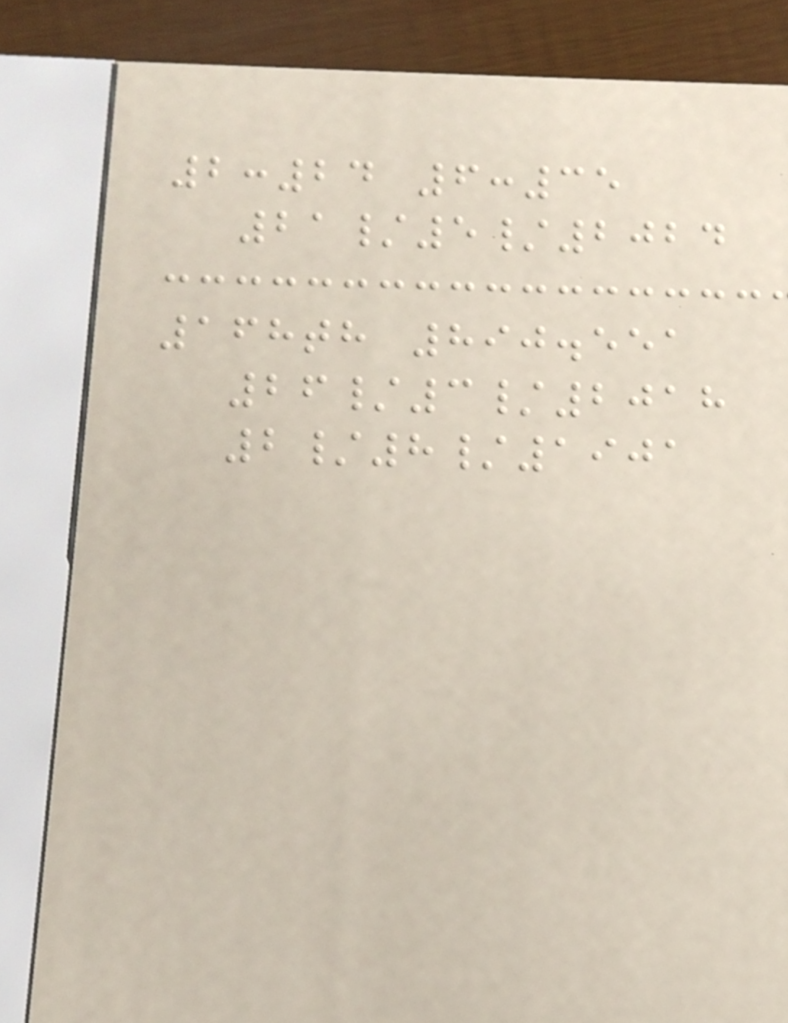2:24 6:35
21/5/2024
168th 890.551
26/3/2018
2/8/1901
